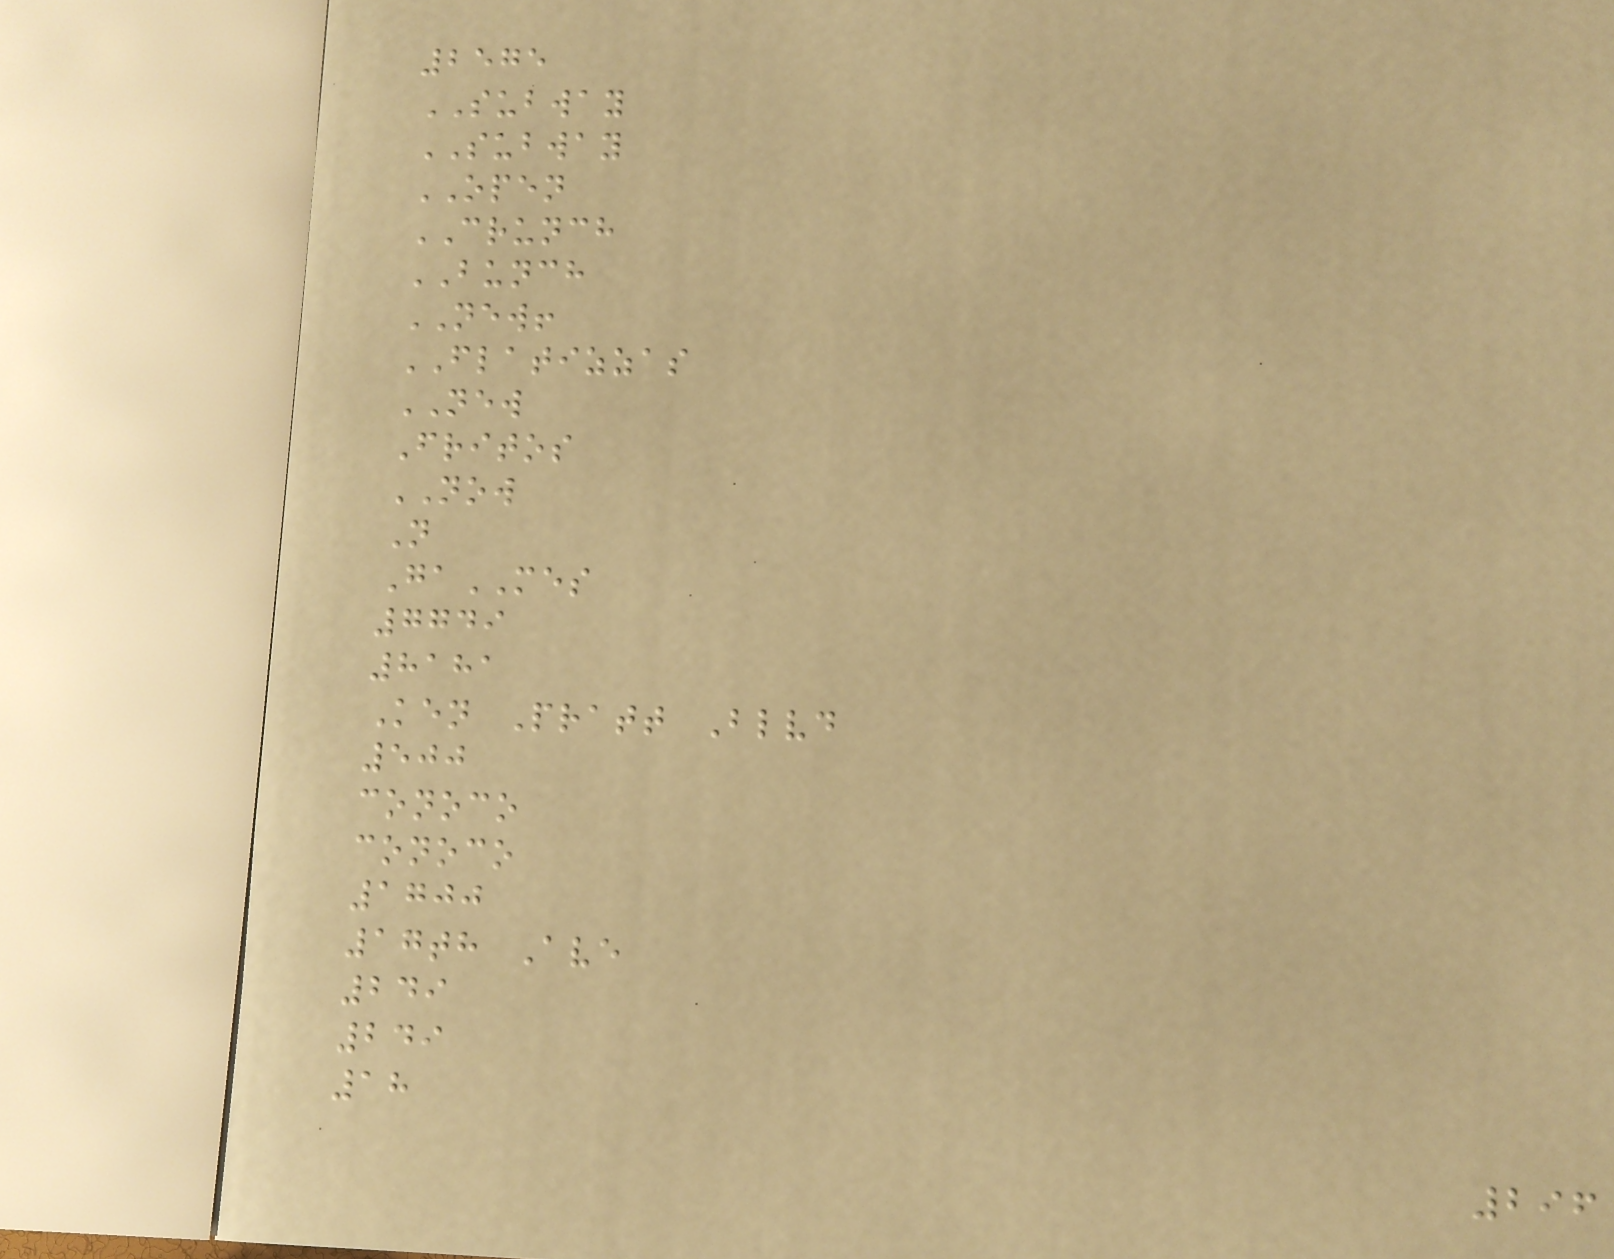2575
SUBWAY
SUBWAY
OPEN
CRUNCH
BUNCH
NEW!
FLATIZZAS
NEW
Fritos
NOW
N
GaMES
7749
8181
Ken Pratt Blvd
500
conoco
conoco
1700
17th Ave
249
249
18
296
